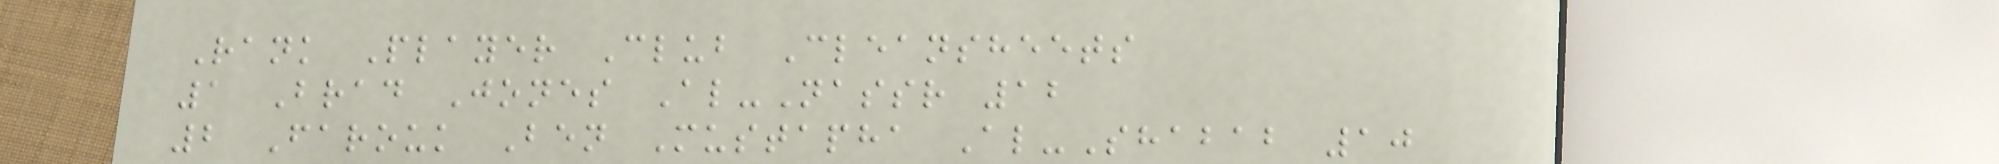Rank Player Club Cleansheets
1 Brad Jones Al-Nassr 12
2 Farouk Ben Mustapha Al-Shabab 10
